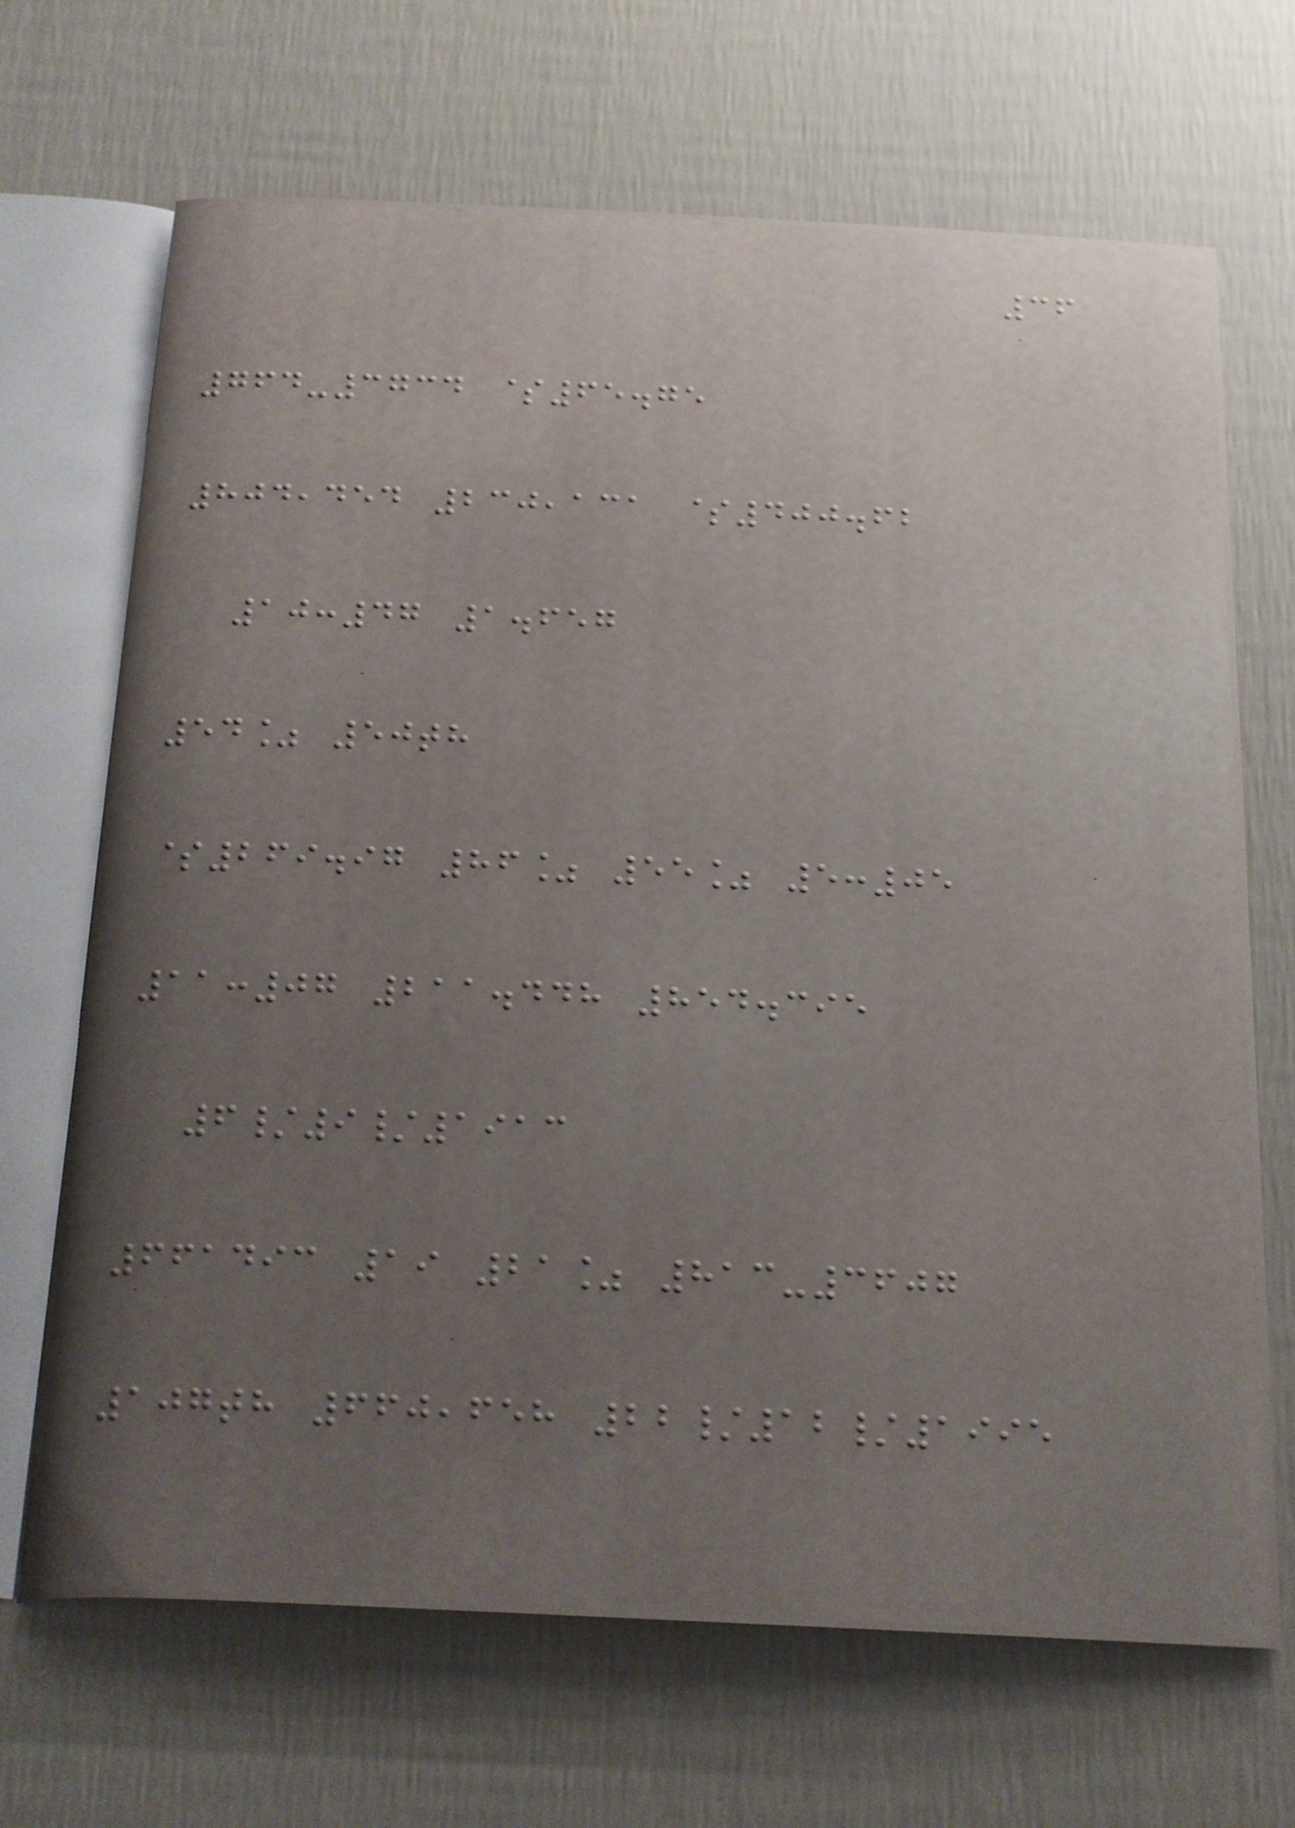36
764-3734 $65.75
804,454 230,131 $400.62
10:47 1.657
54% 50th
$269.97 86% 55% 5:05
11:07 211.448 854.395
6/9/1913
661493 19 21% 813-3607
107th 660,658 22/12/1995
